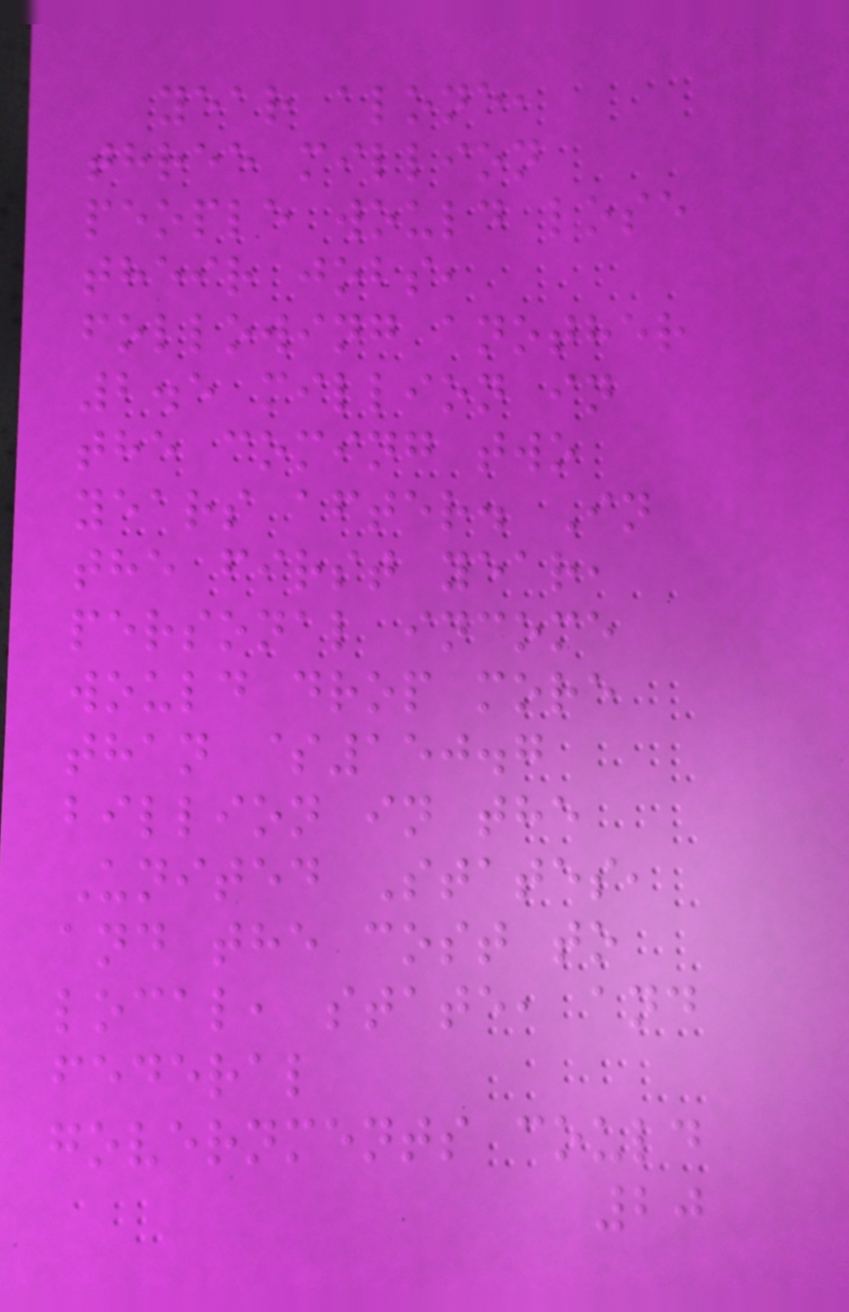year alone,
three million
people would lose
their jobs,
following another
2.5 million in
the coming two
years after. In
the first year,
personal income
would drop more
than $150.7
billion in the
United States,
and the cost to
local, state, and
federal
governments could
20
